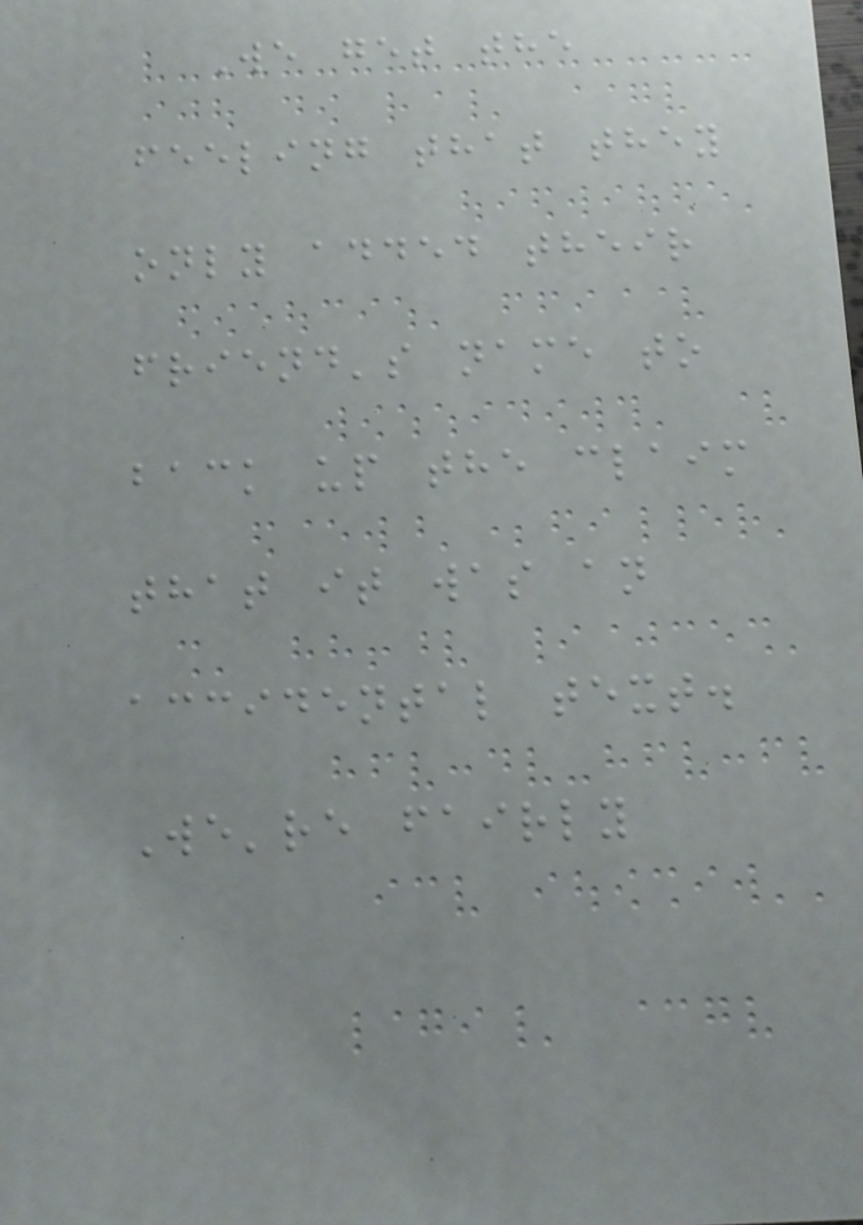We get the
feeling that they
only added their
friend's name to
back up the claim
that it was an
accidental text.
We're fairly
